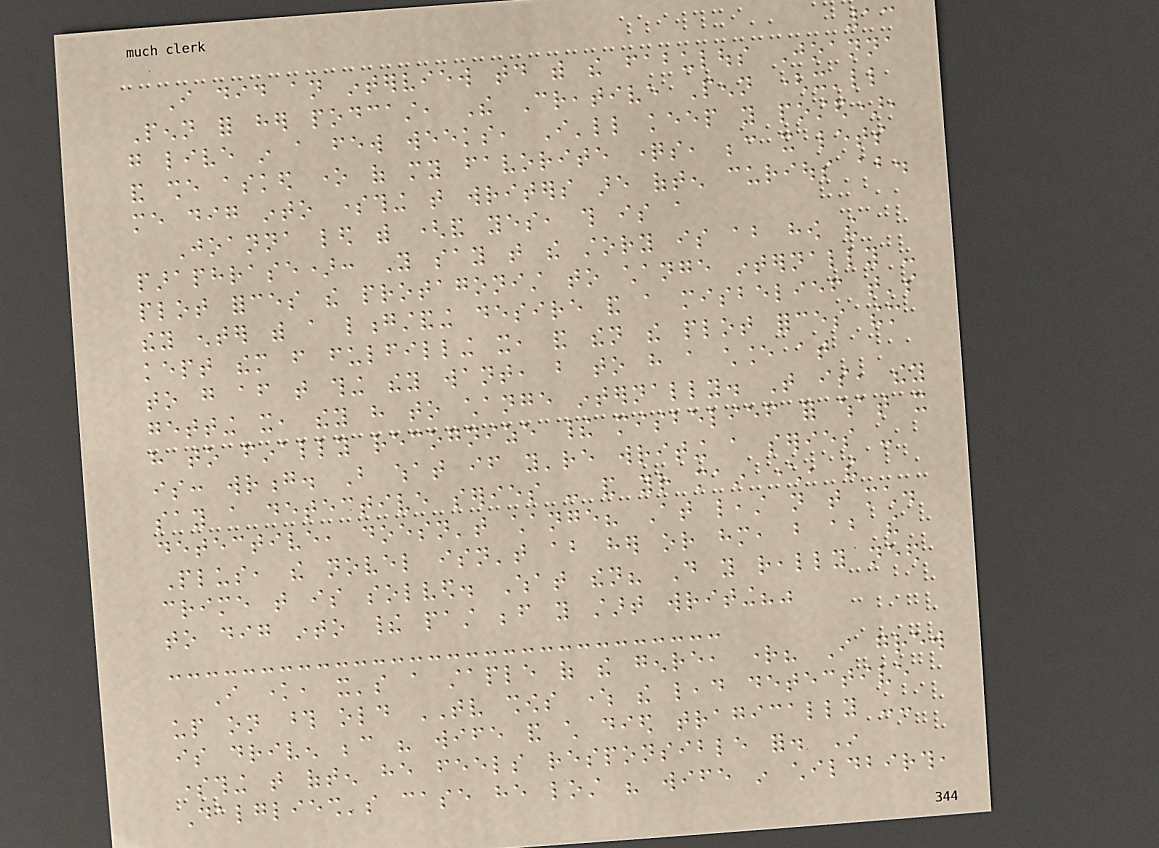13
I did an interview today with the fabulous Joanna
Penn for her podcast, The Creative Penn (it'll
go live in a few weeks, I'll keep you posted),
and she asked one of my favorite questions, because it lets
me dig into something that writers are often curious about.
Joanna led with (and yes, this is a
paraphrase): You say that the story is about how the
plot forces the protagonist to change internally -
they enter with a longstanding desire and a misbelief that's
kept them from fulfilling it, and then the plot forces them
to go after that thing they want, but to have a chance at
getting it, they have to change internally. That is, they
have to finally recognize their misbelief for what it
is: wrong. But what if you're writing a series -
say a detective series - and your main character, the
detective, doesn't change? At least not that much.
Plus, the novel isn't about her or him, but about the
crime that is solved. What then? Do you really need
to dig into their past before you start writing?"
I know, it's a staple of the genre, right? I grew
up on those old TV shows where the lead detective
is driven because his wife and child died tragically --
something that often he feels responsible for. In
Dalgliesh's case he lost his wife in childbirth,
